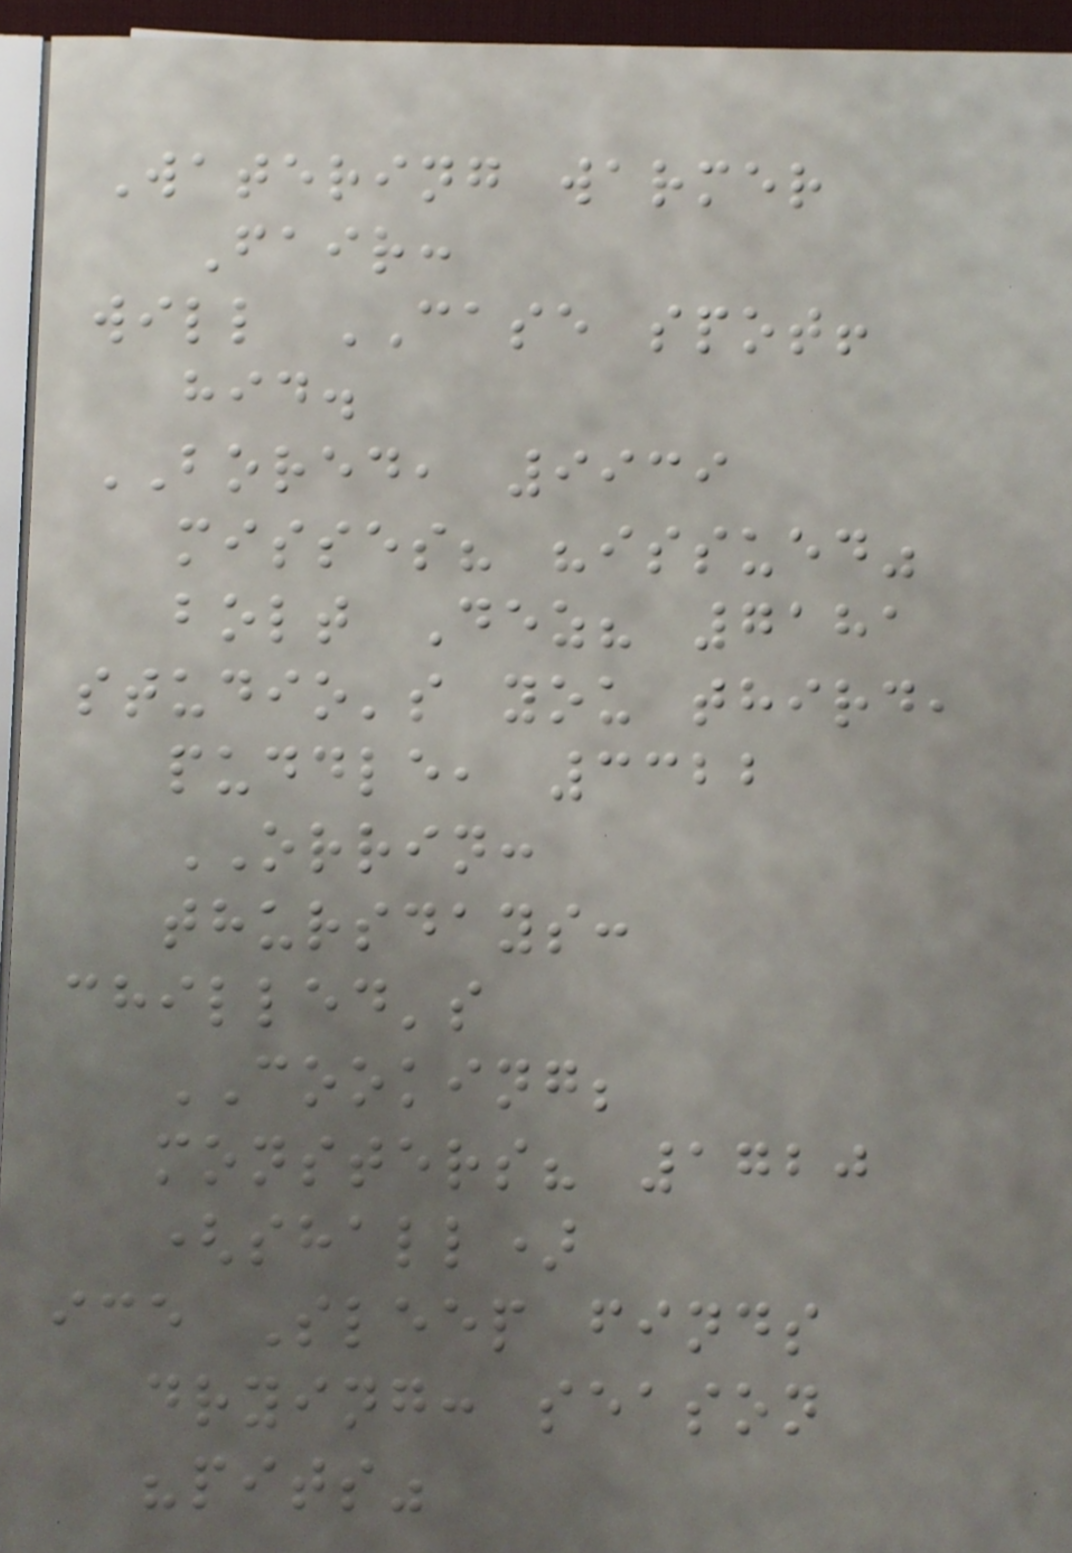Watering warmer
Fair:
will CASE spot!
hid.
BORED, 9939
misses? "issued"
bolt Dez? 7181
studio's you third,
puddle, 3322
ORRIN:
thursdays:
chilled's
COOKING;
monsters? 1720
(shall)
ice Sleep finds
drying: season
"pits"
